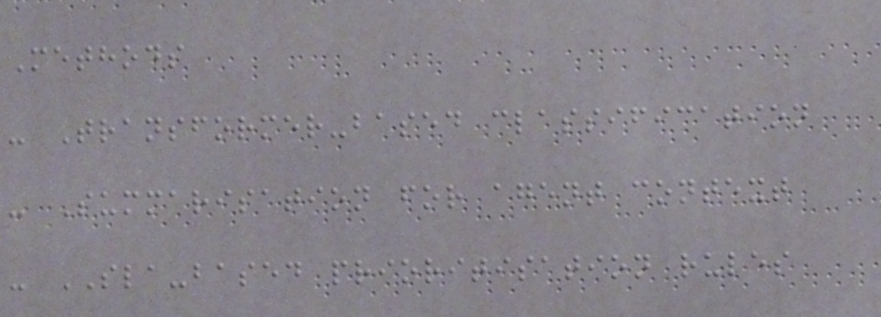Methods
- Transformer-based classification
- Summarisation for agent context
- SLA-based prioritisation rules
